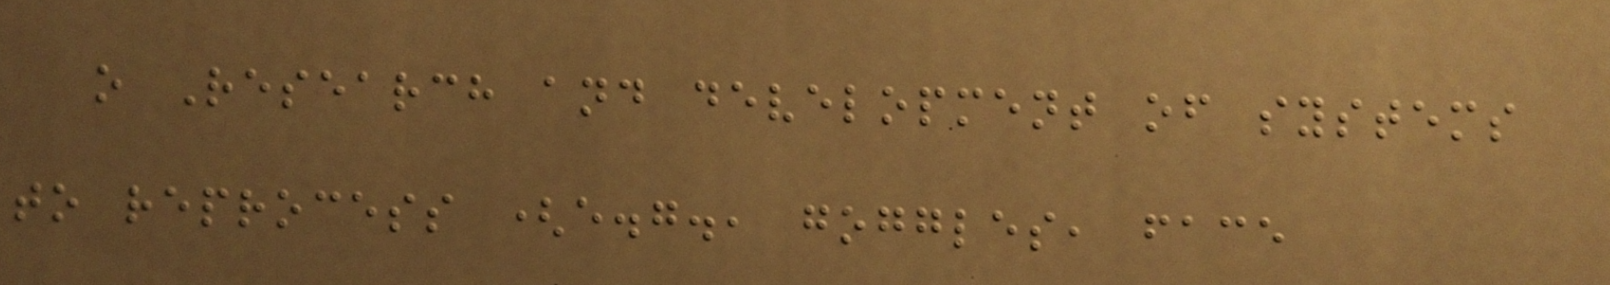o Research and development of systems
to reprocess (e.g., goggles, face
